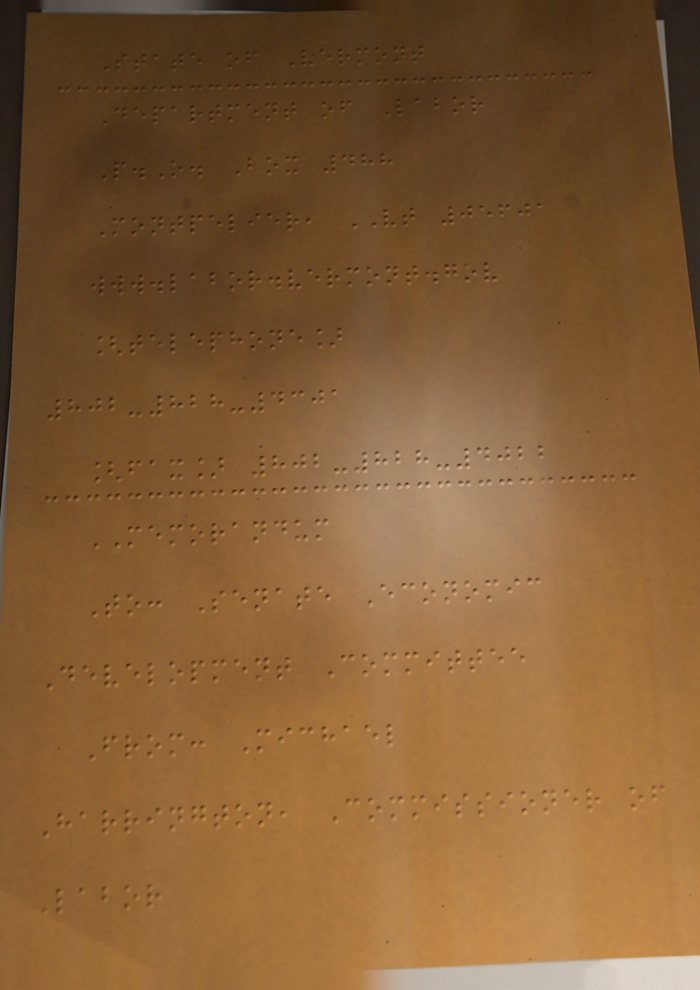State of Vermont
Department of Labor
P.O. Box 488
Montpelier, VT 05601
www.labor.vermont.gov
[telephone]
802-828-4301
[fax] 802-828-4022
MEMORANDUM
To: Senate Economic
Development Committee
From: Michael
Harrington, Commissioner of
Labor
